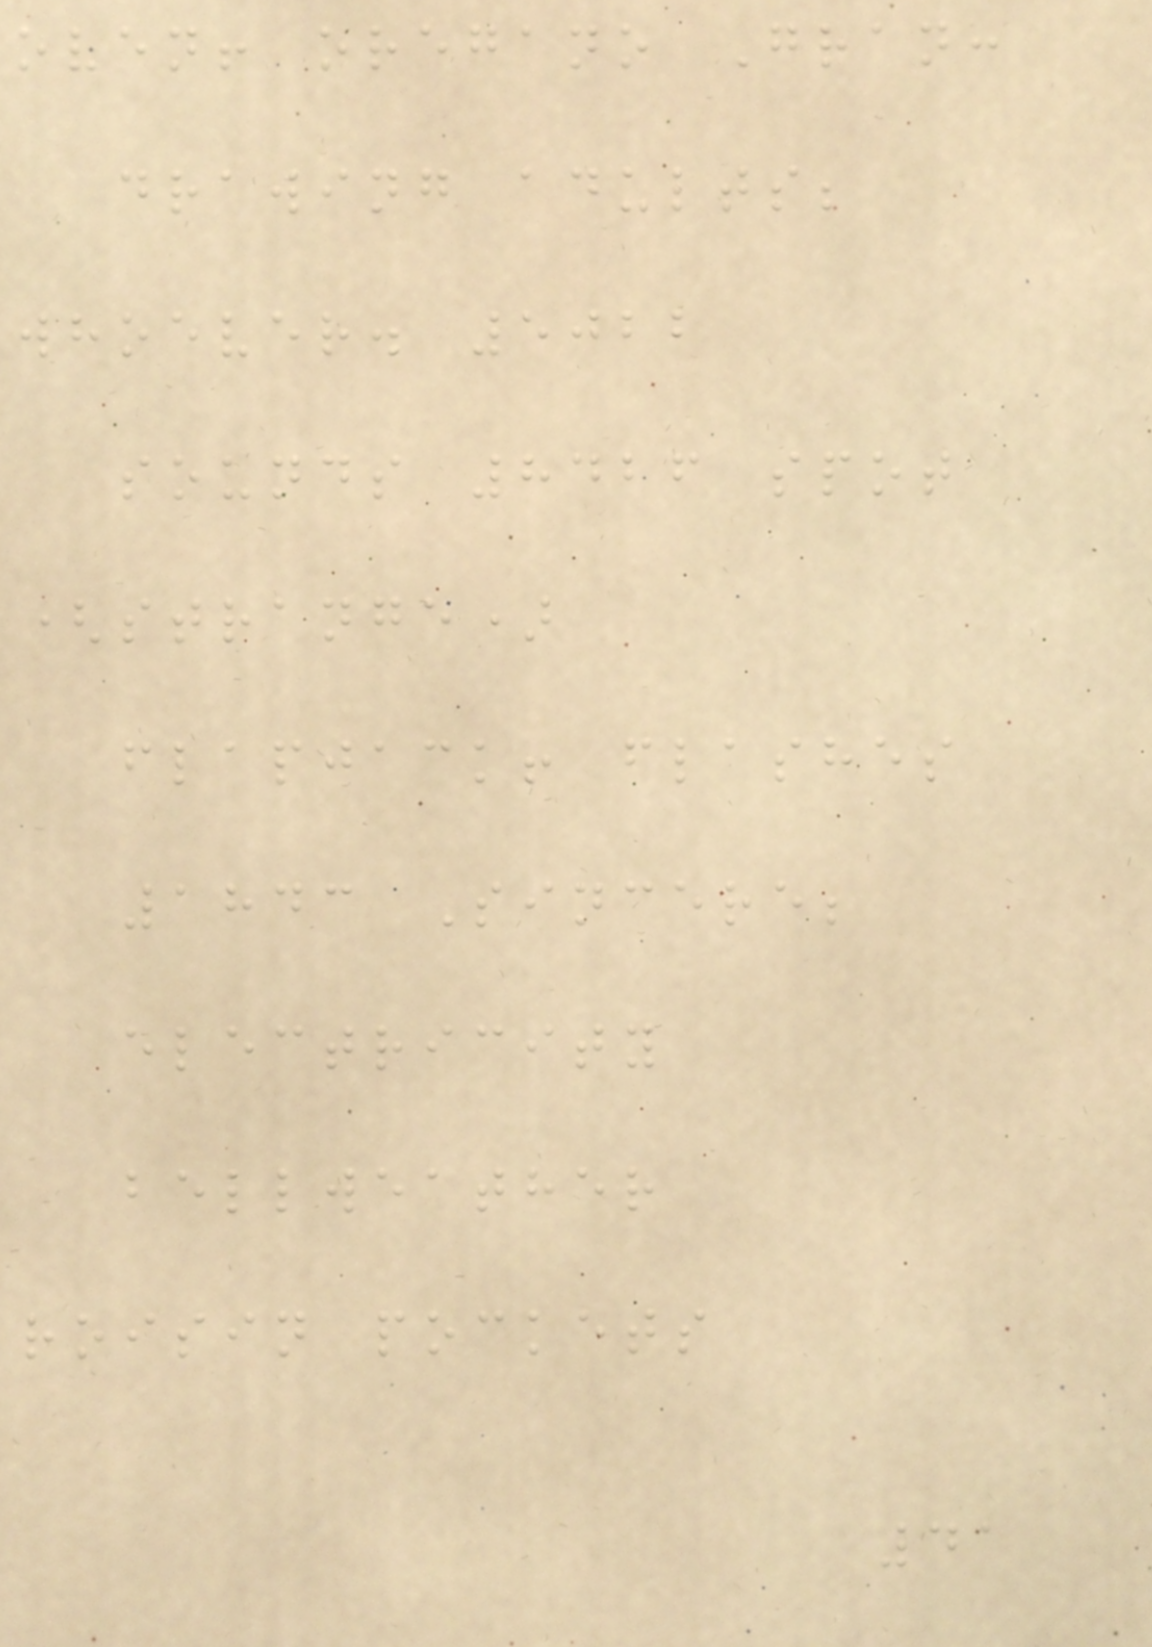oven! oregano Gran:
drawing adults;
whoever. 5022
sounds 8426 spot
(strange)
flapjack! flashes
1843 Sincere;
electricity
bellweather
roisin pockets
41
